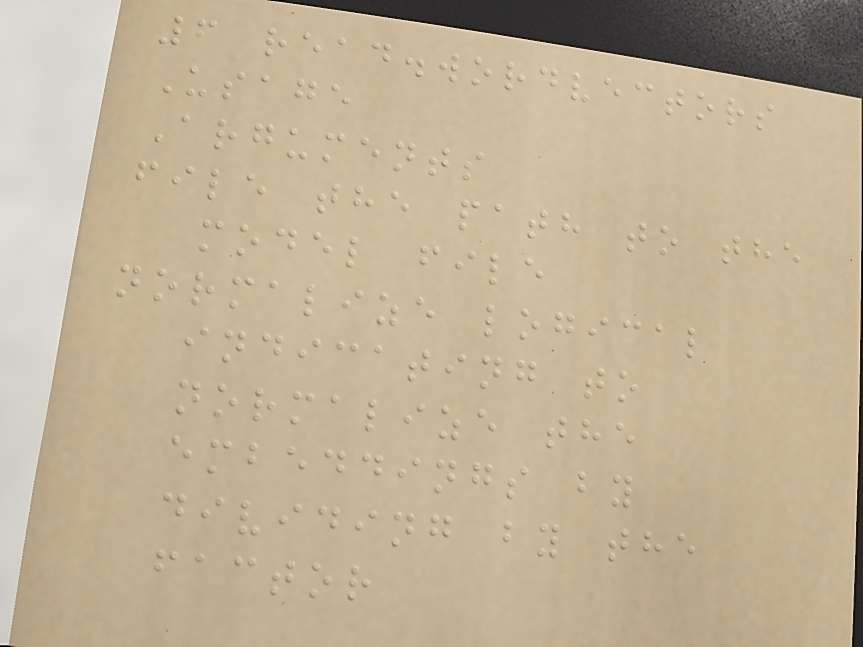6 read.wordvectors
Usage
Arguments
file the path to the
model file
normalize logical
indicating to
normalize the
embeddings by
dividing by the
factor
